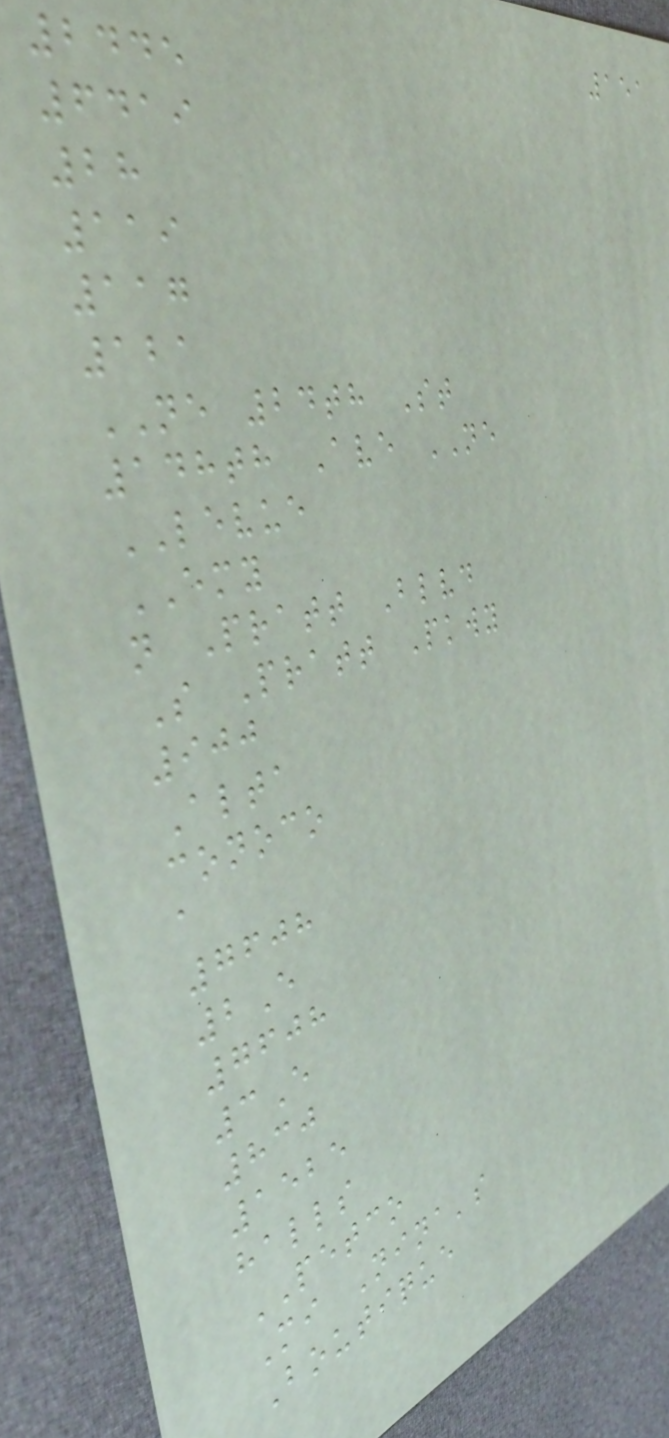151
2445
6419
28
119
117
121
NE 24th St
148th Ave NE
LEVUE
EMY
n Pratt Blvd
S Pratt Pkwy
900
Alta
conoco
a
7608
2E
7608
3E
830
1525
halls
PETCO
Mi Nina's
Boutique
